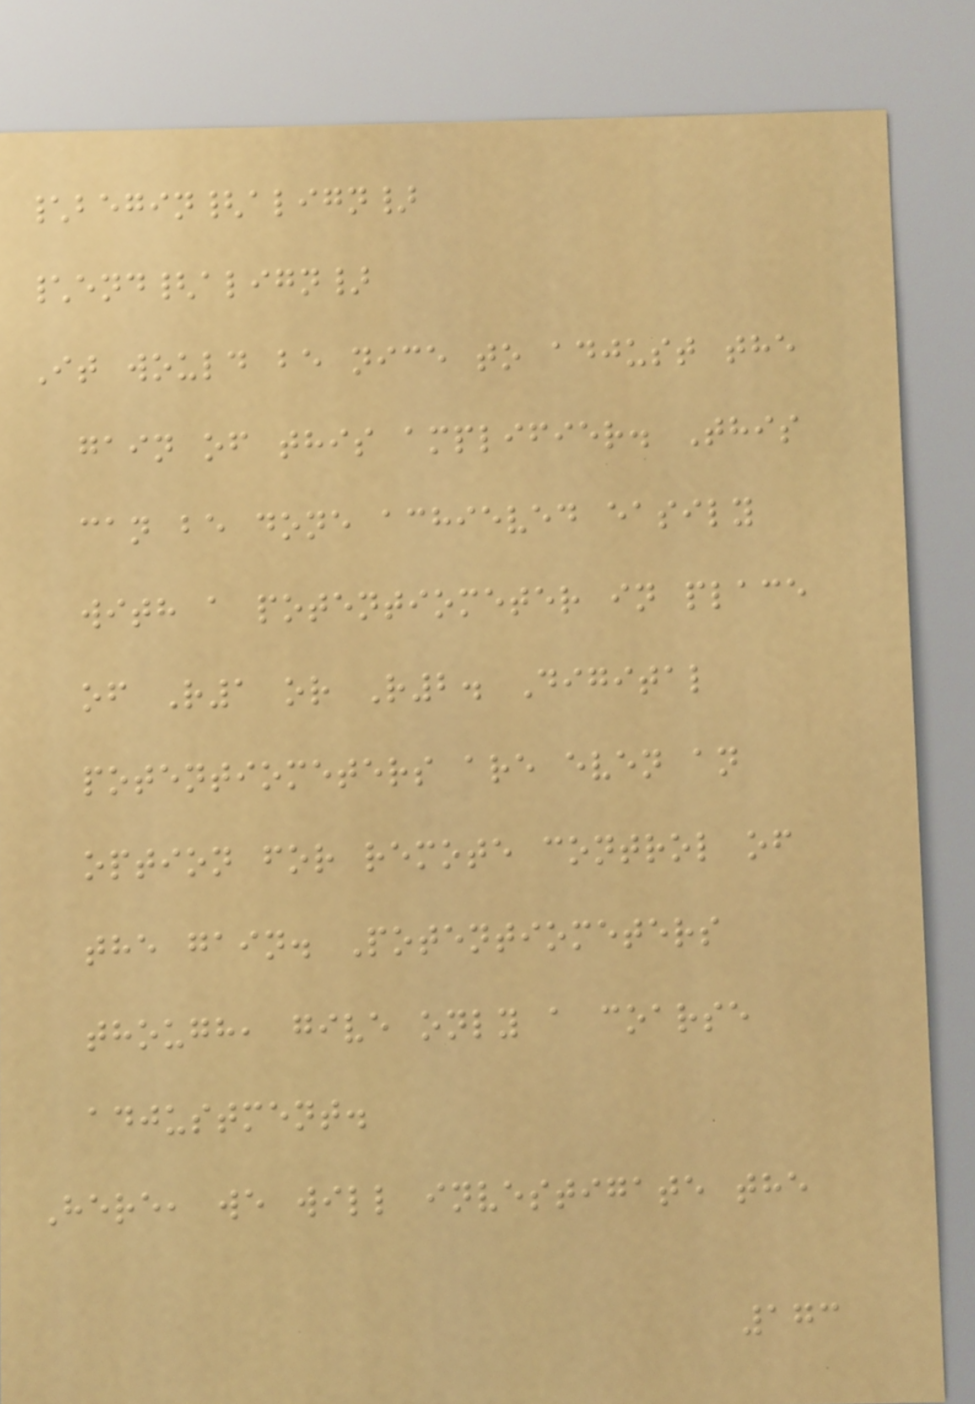\begin{align}
\end{align}
It would be nice to adjust the
gain of this amplifier. This
can be done achieved easily
with a potentiometer in place
of R1 or R2. Digital
potentiometers are even an
option for remote control of
the gain. Potentiometers
though, give only a coarse
adjustment.
Here, we will investigate the
173
